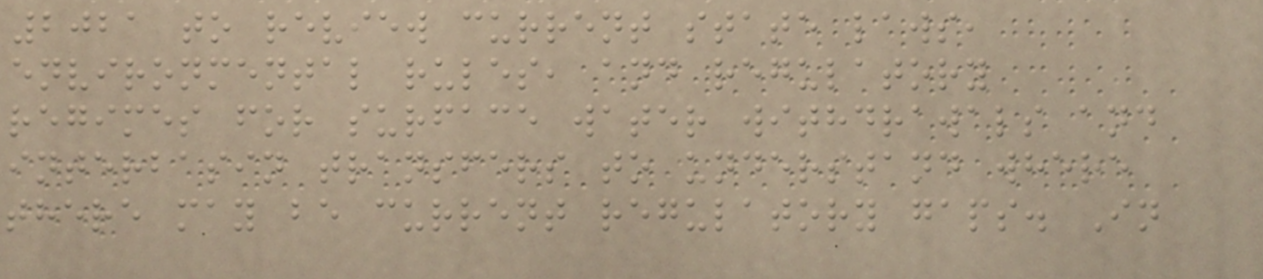2021 to review current state laws,
environmental rules, and regulatory
regimes for surface water withdrawals and
interbasin transfers to understand where
there may be current regulatory gaps. In
